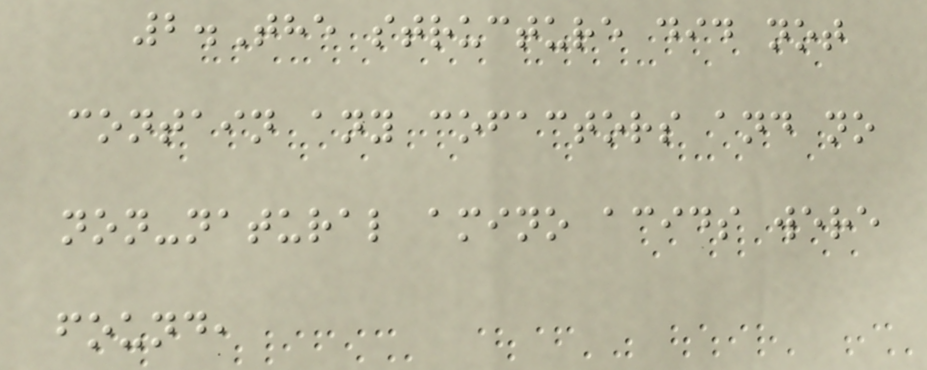2.The structure did not
contain any cofactors and no
non-natural amino acids were
found,
